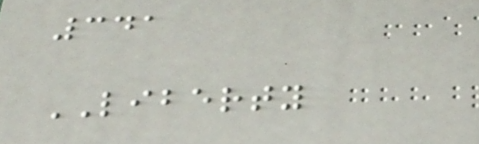341
LIBERTY
